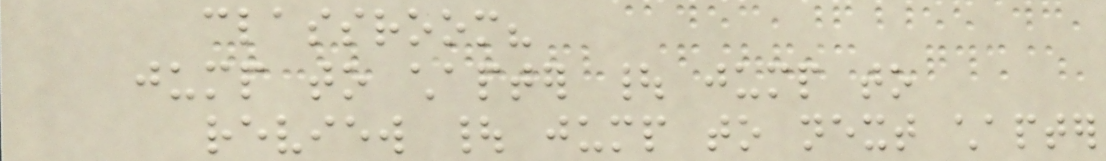classroom?
jump to chapter | jump to
review | jump to next chapter
